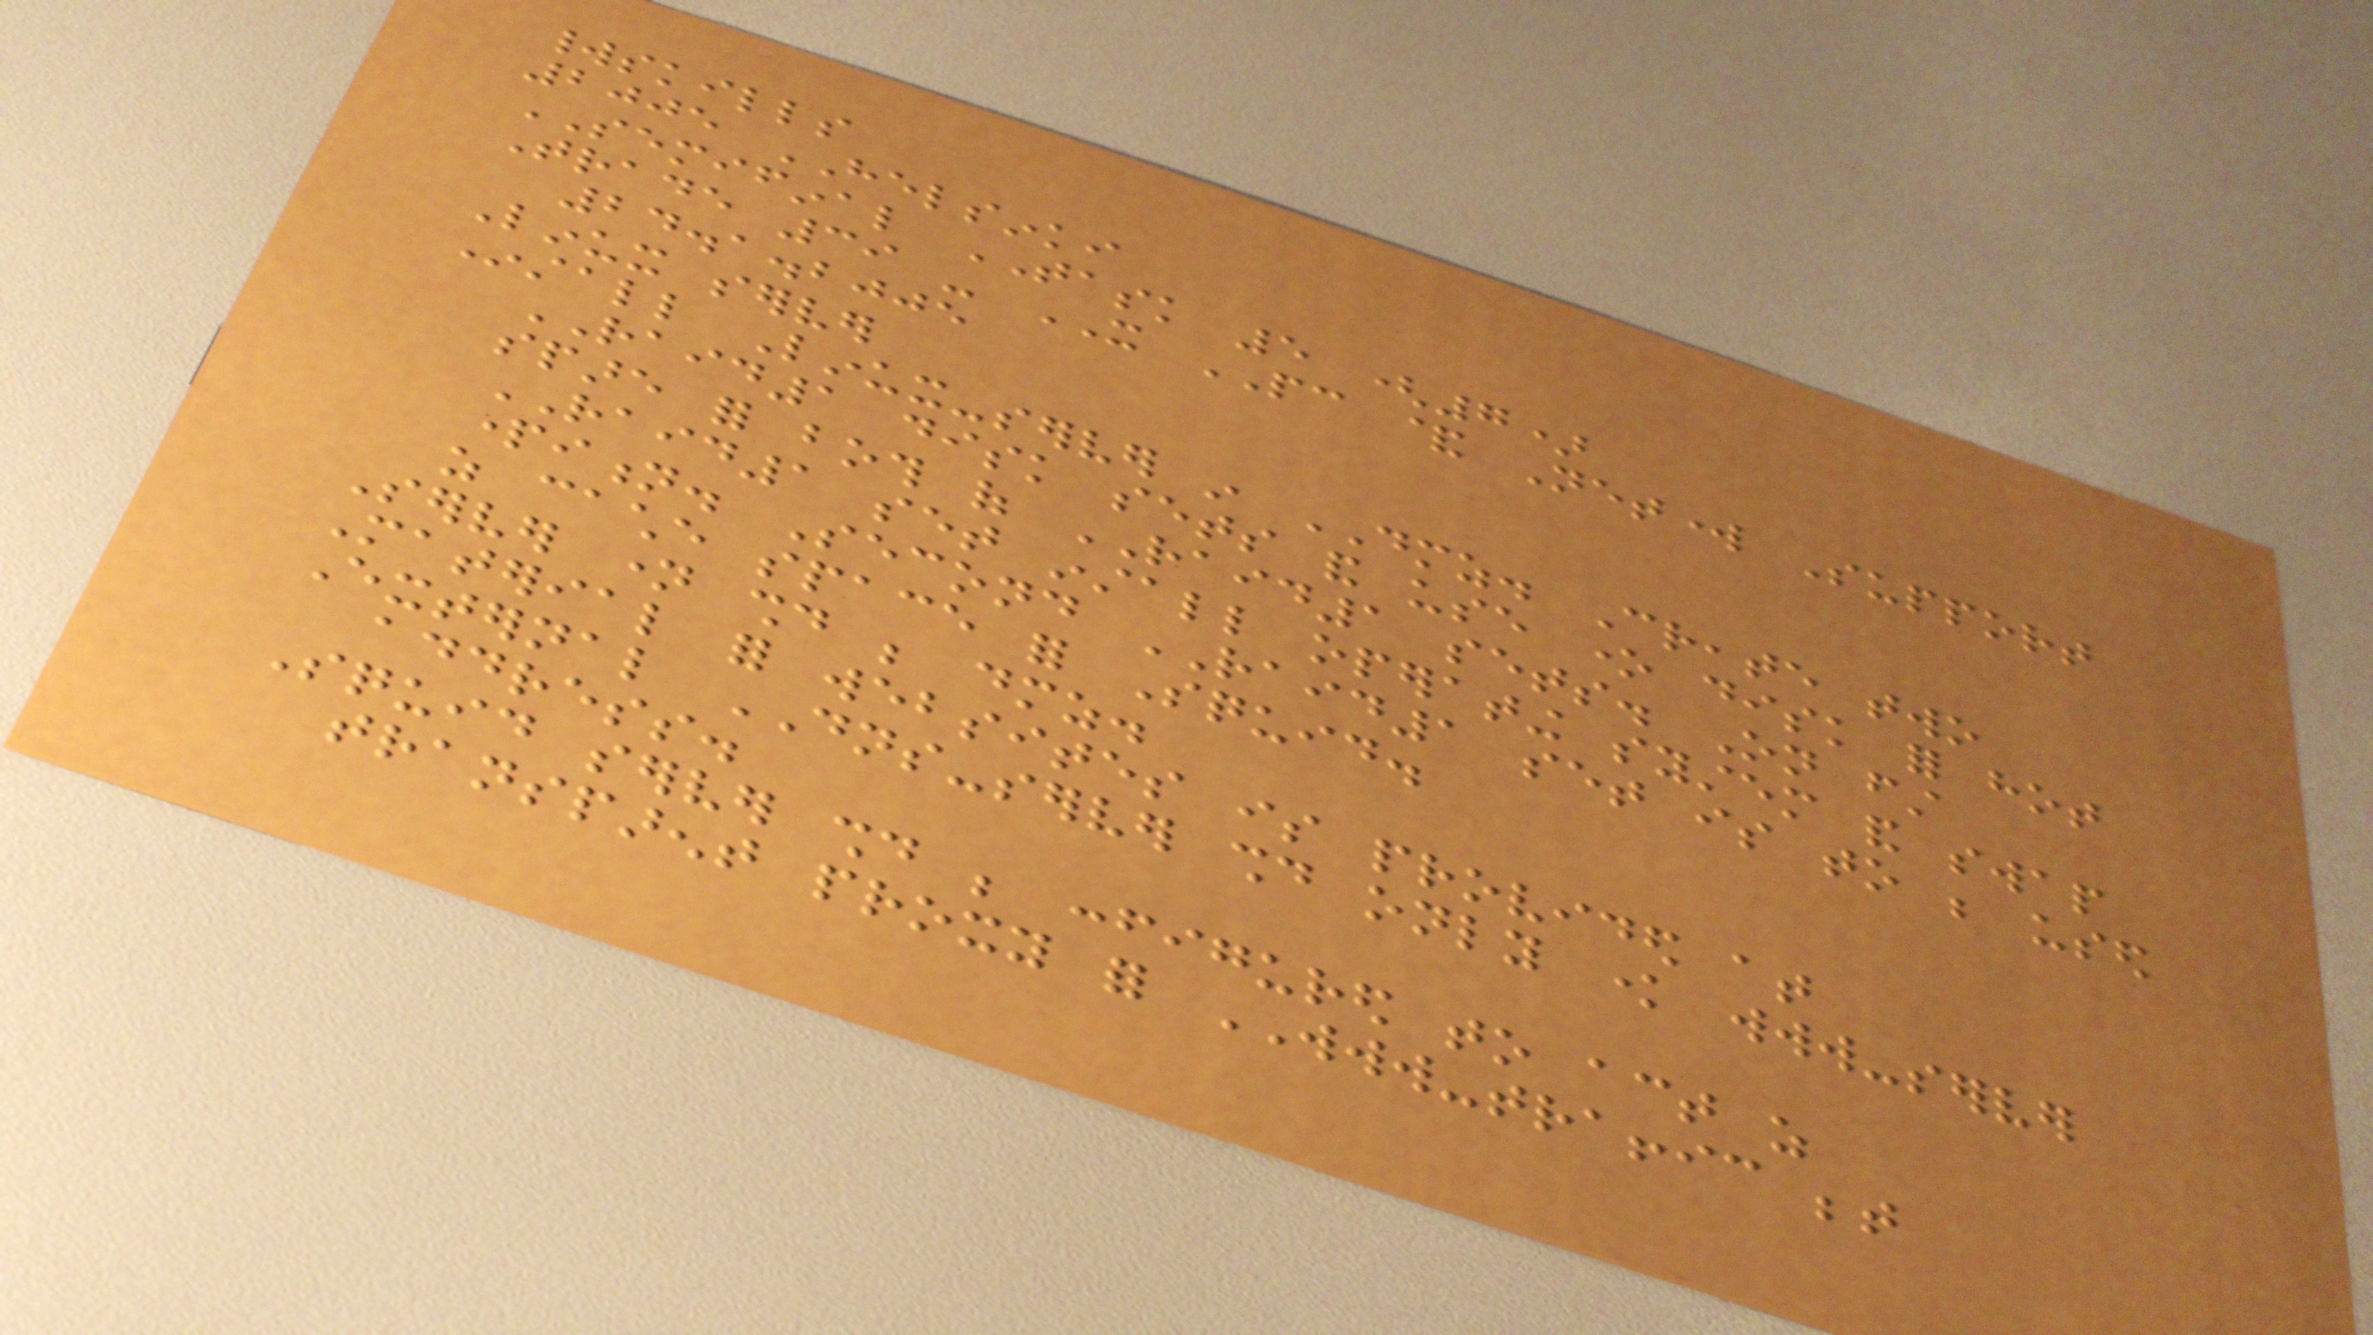worldskills
2005 HELSINKI
SEMIFINAL TASK 5 (7)
Trade 39 - IT PC & Network Support
24.1.2005
Linux server
Install Linux-server in DMZ. Create two
RAID1 disk sets and use one disk for hot
spare for both of RAID1 sets. On first
RAID1 set install operating system and swap
partition. Second RAID1 set is to be used
as cache space for Squid.
Server name should be dmz.
Material for websites is provided at
External DNS-server should only know www-server
address.
Squid server should be configured to act as
transparent proxy for WWW-traffic between
